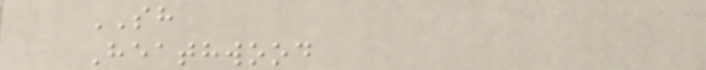SH
Heathwood
